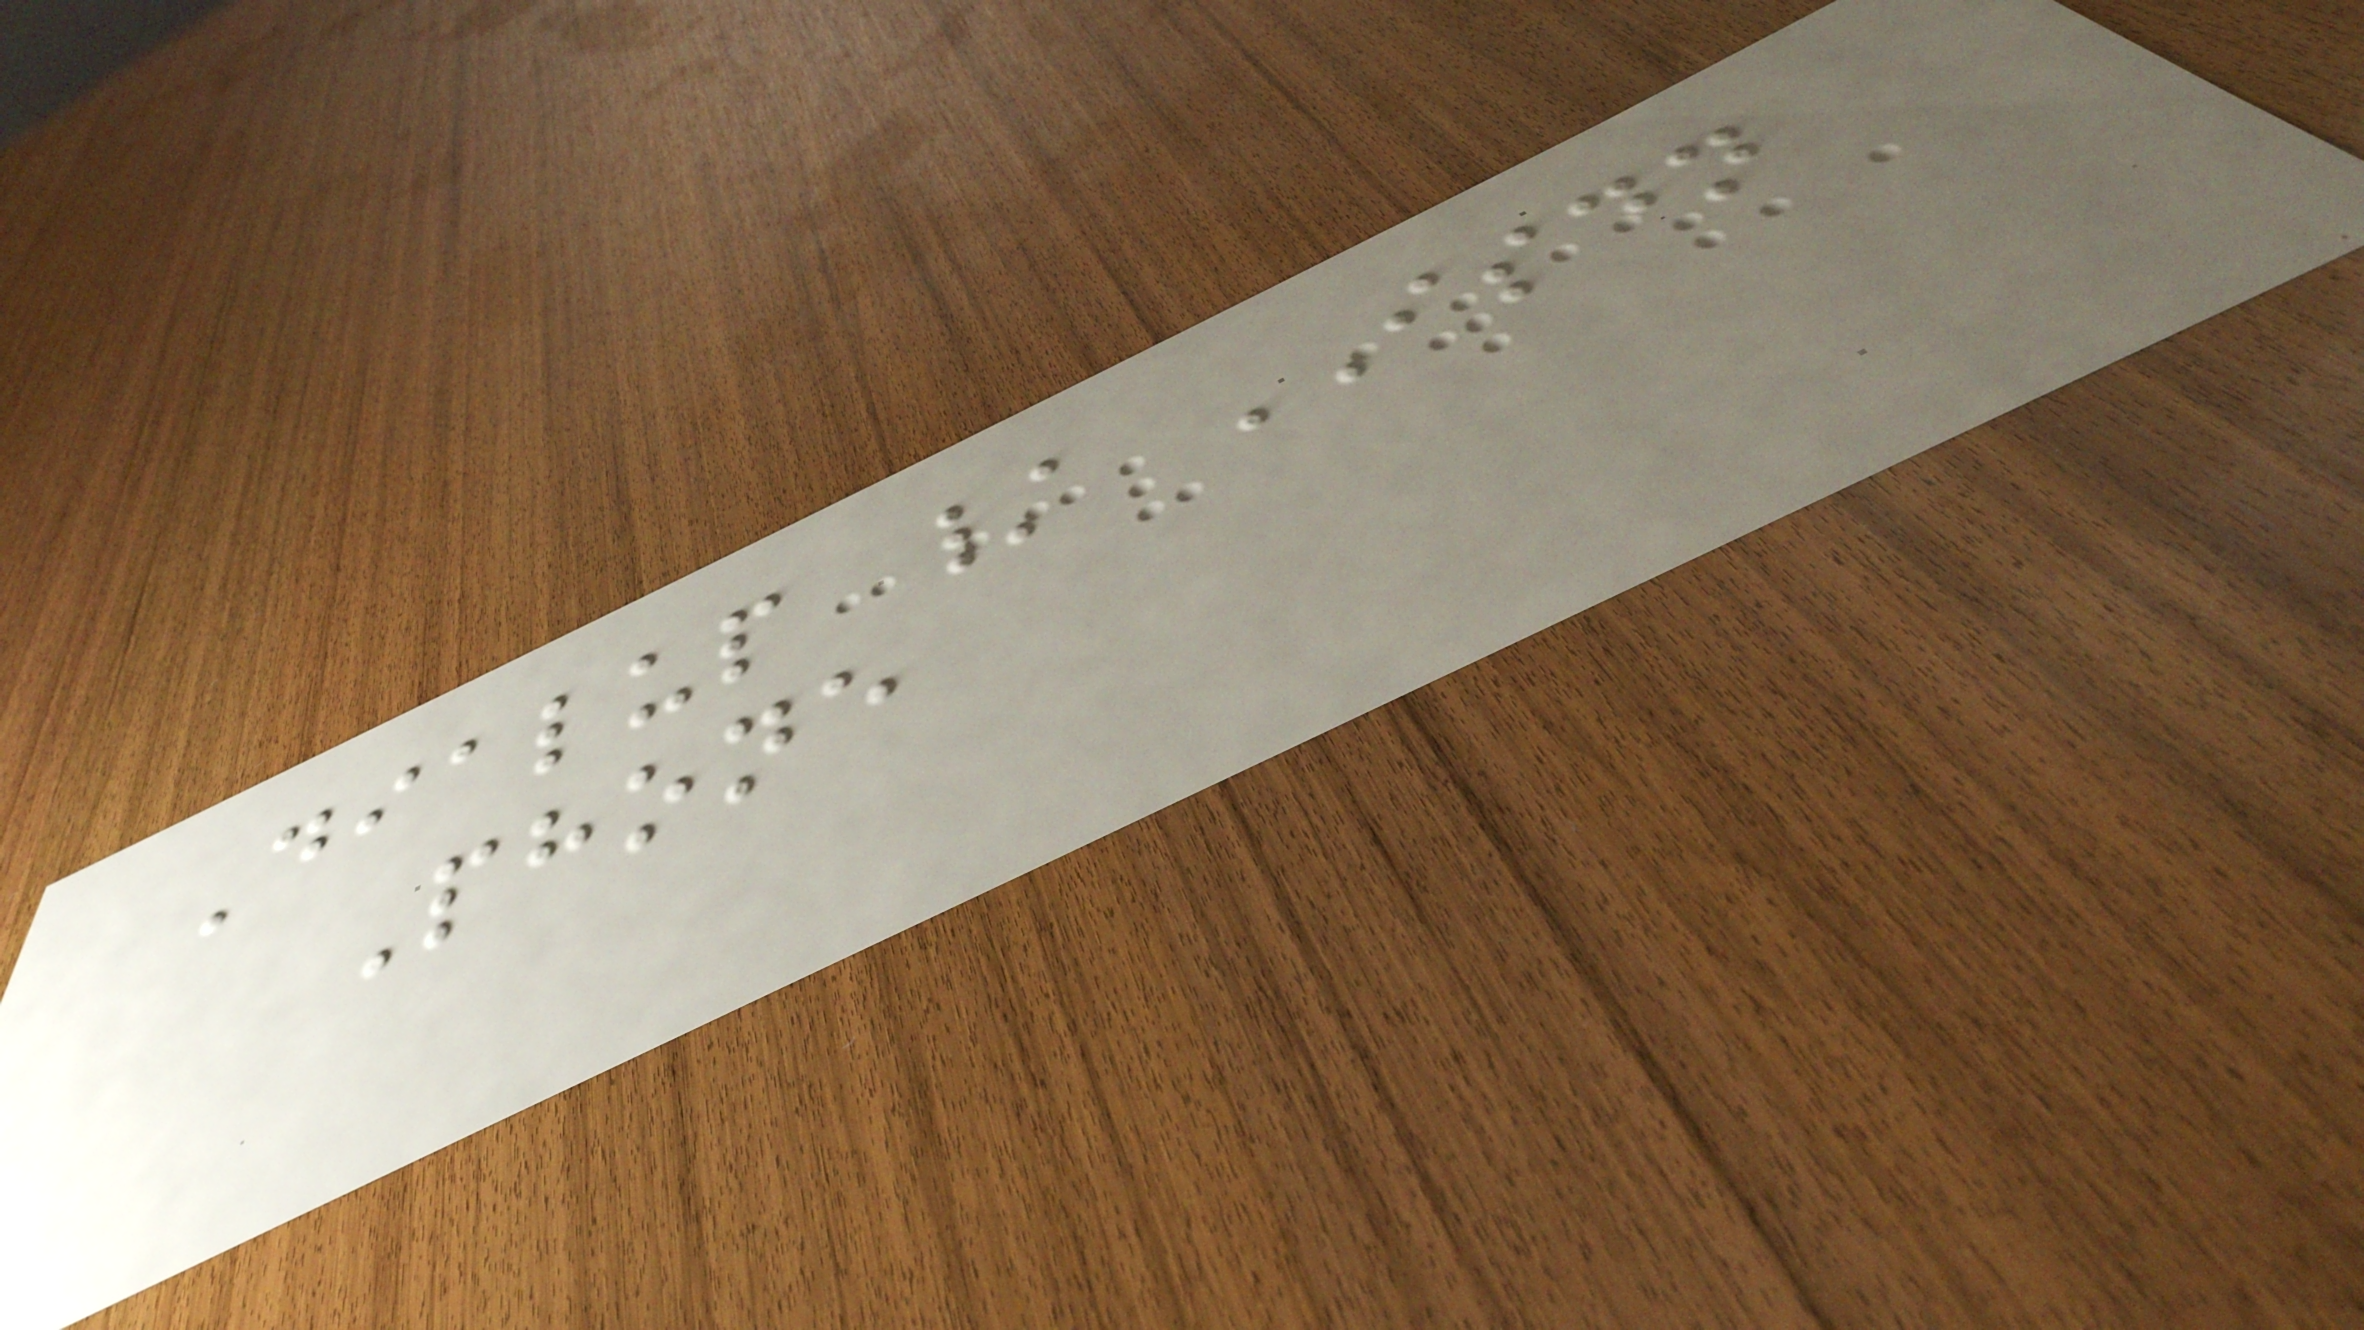Dialup / ISDN
Phone
